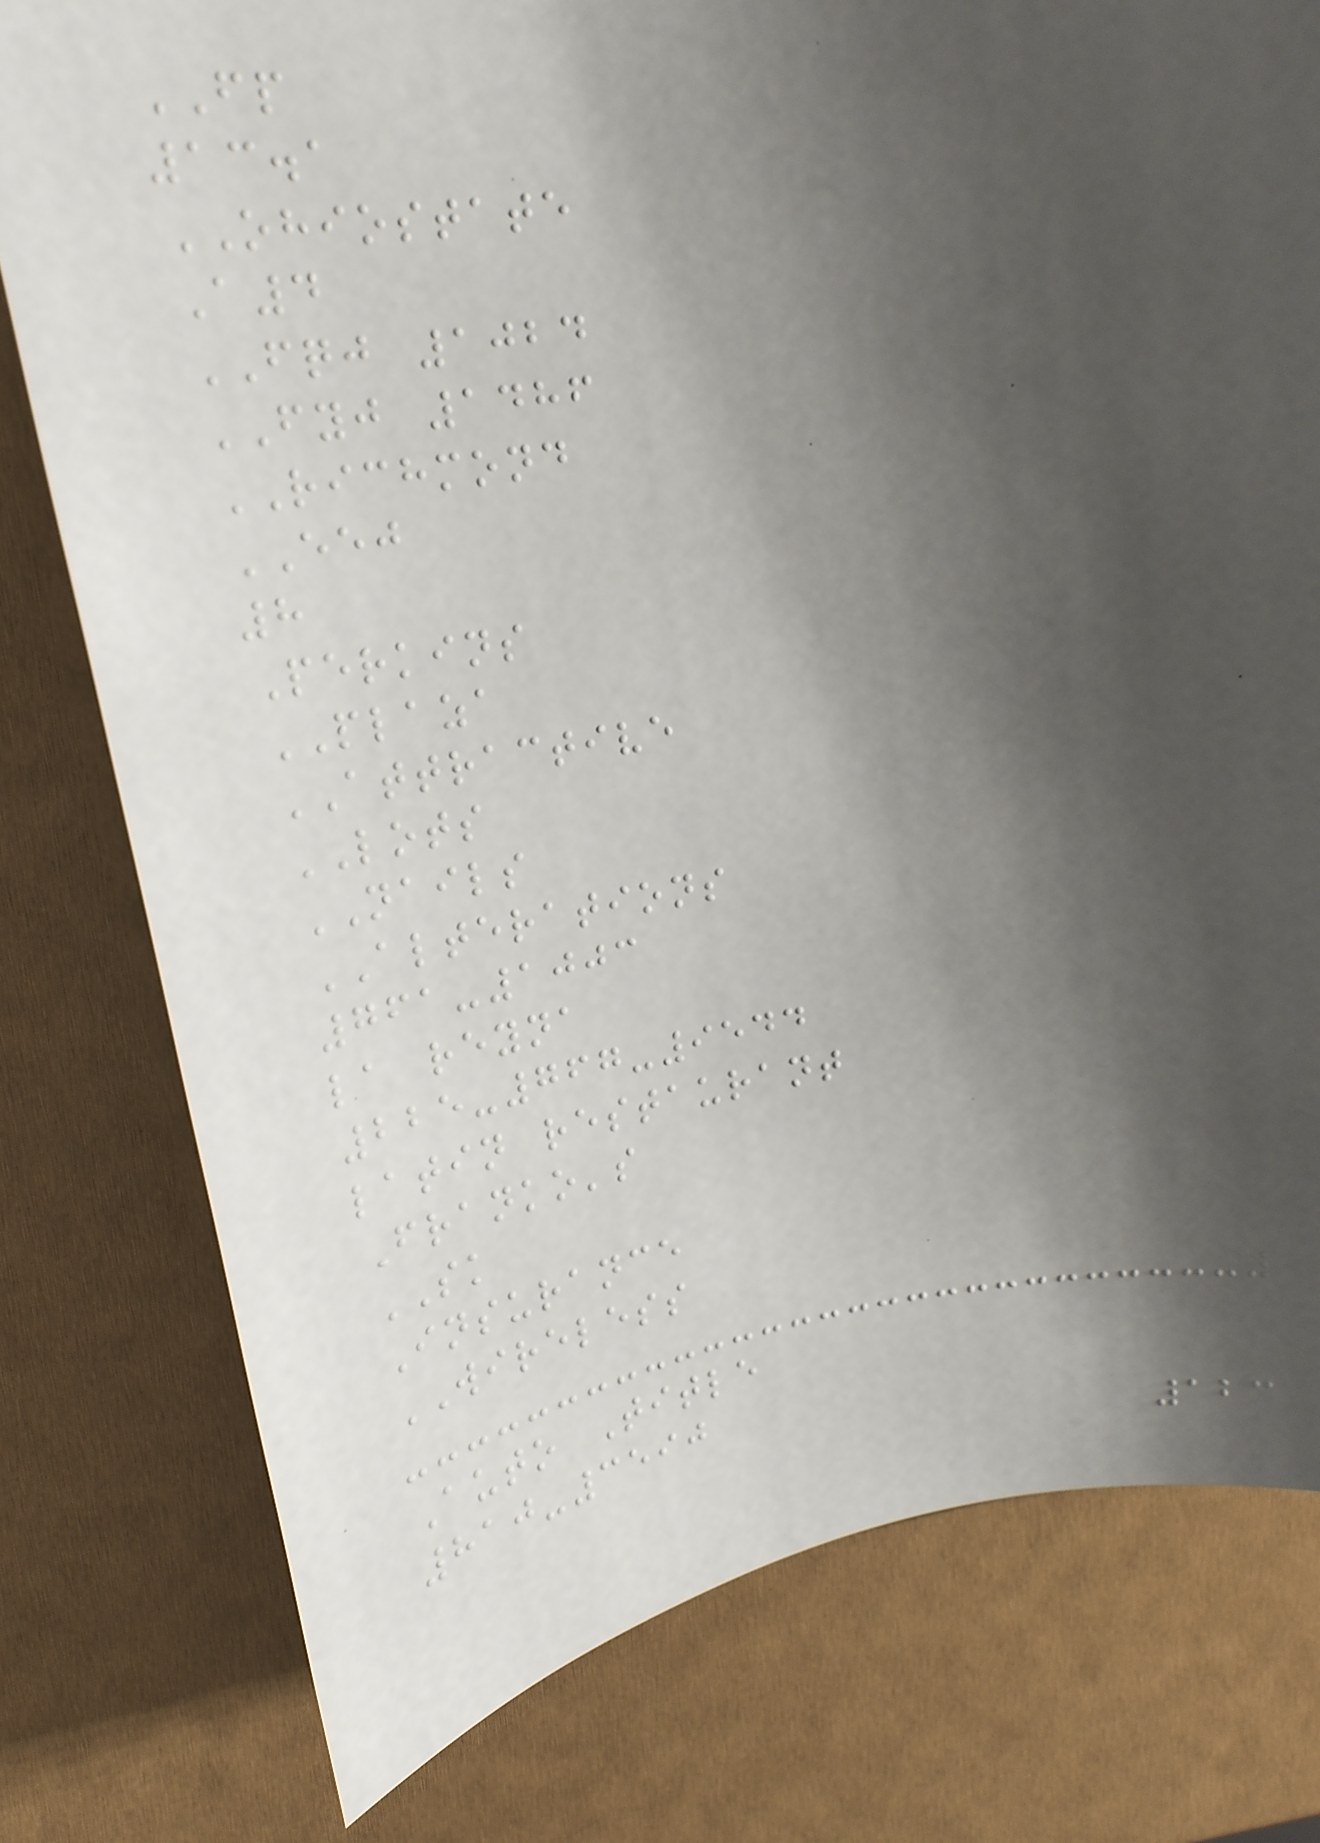FP
13.1
OHIOSTATE
A4
FQJ 1024
FYJ 1486
RICHMOND
EEJ
8
Perkins
PLAZA
ATTRACTIVE
LOTS
NAILS
ALTERATIONS
761-1003
la reyna
225-767-9544
latin restaurant
Franko's
SK
Insurance
WIRELESS
Auto Title
810-3590
123
